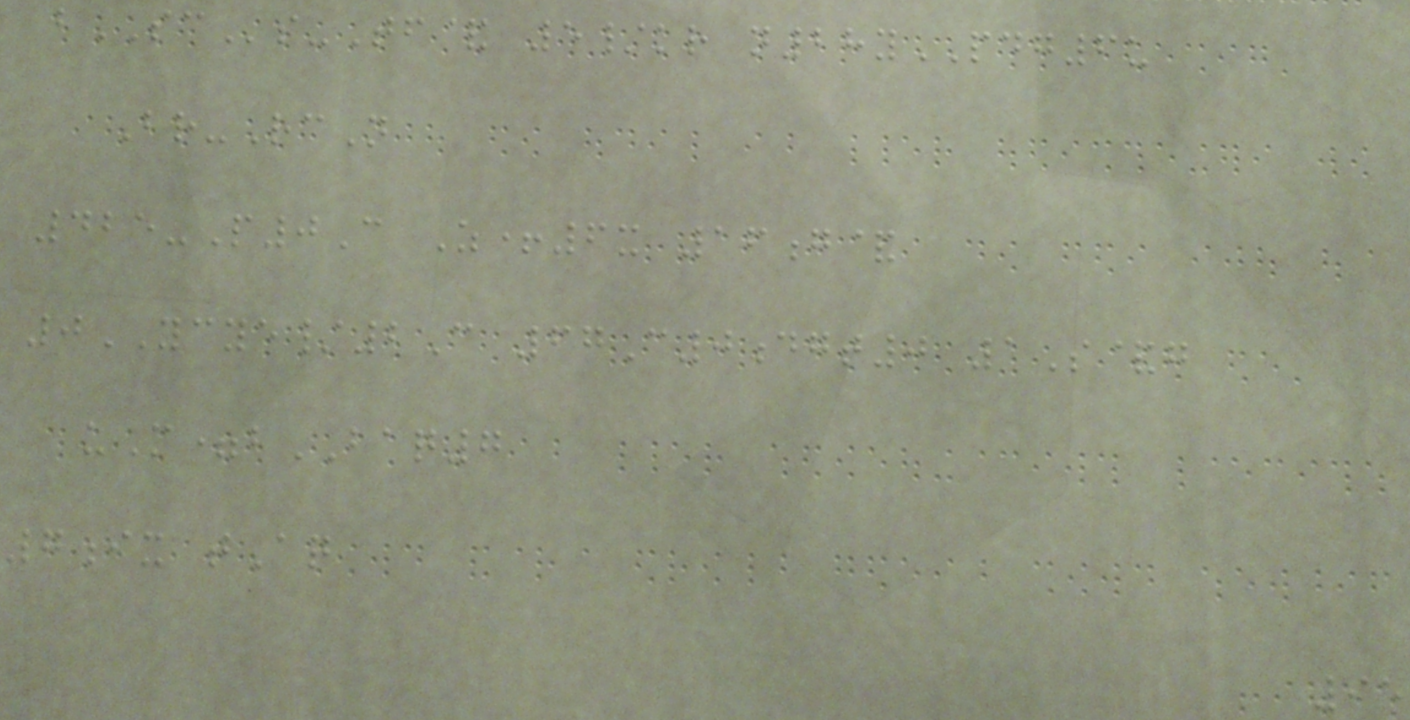bSCs-Tf& 5/kr n28yPDG6u
Br-RcN
425-P0C Z+6x 16g&
0YCYE/2C 67C0dgt0 1S&g
uM=bBAQ7
7ix tAq
95
